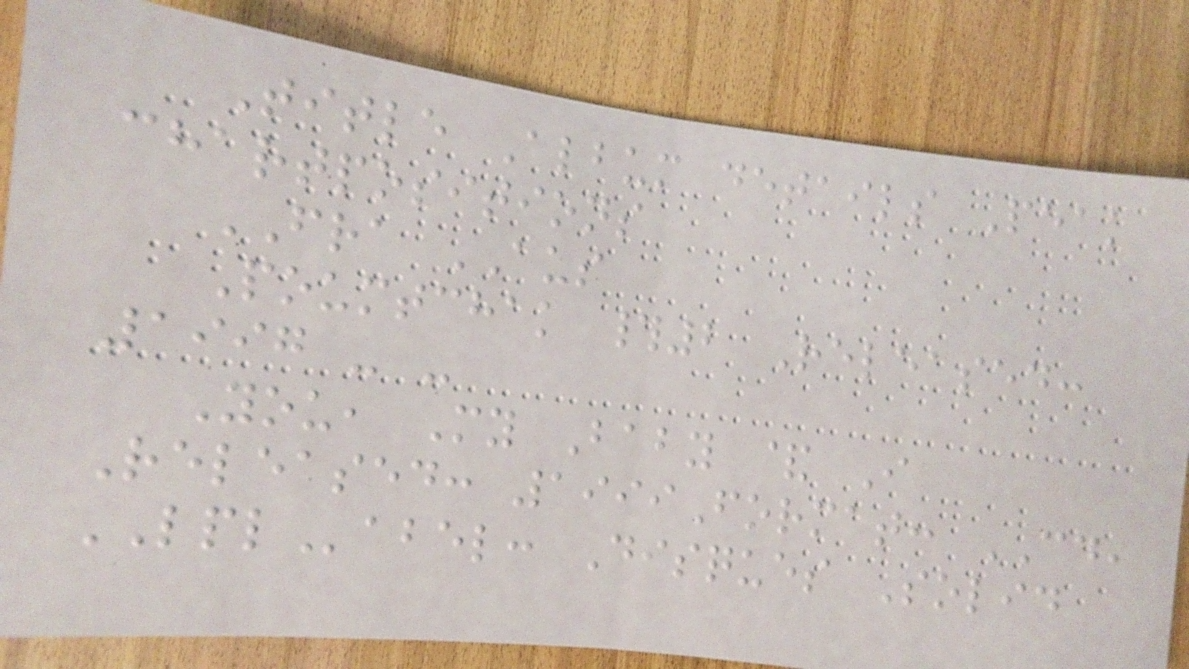Title Album details Peak
chartpositions
FRA AUS
Poumtchak #2 Released:
1997 - -
You, My Baby & I
Released: 1999Format: CD,
LPLabel: Disques Solid
